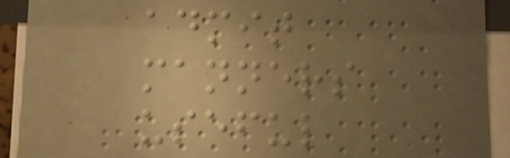admit
manners
useful
